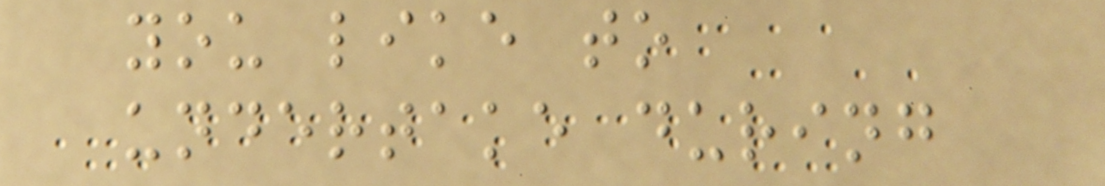you like to
undertake during
